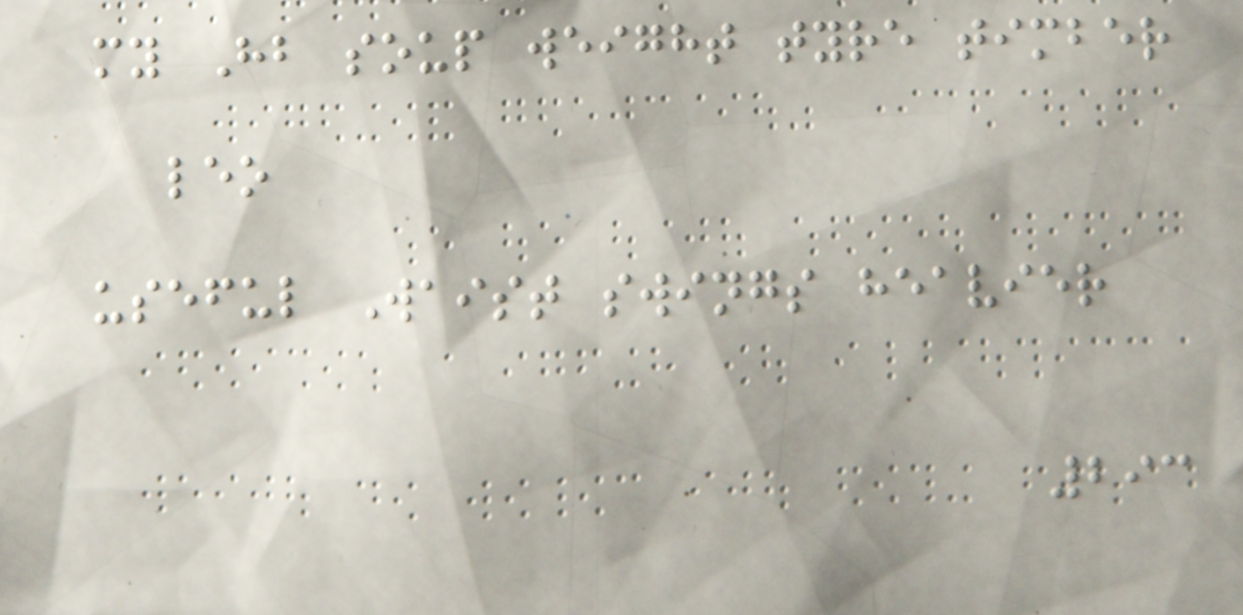my Hb soup weight tyre timber
leo
useful Waist swings heavier
293
